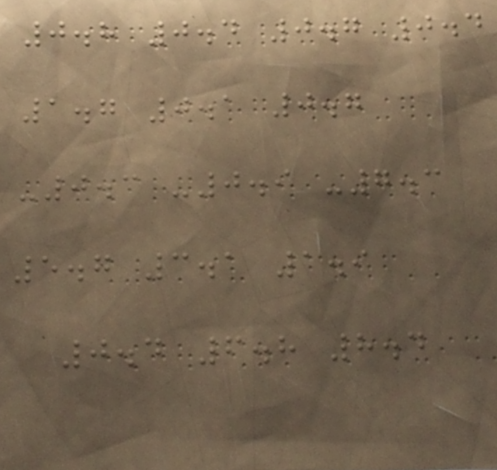0.8 0.4 0.7 0.4
1.7 0.1 0.7
-0.3 -0.9 -7.3
5.7 3.1 1.9
0.4 6.8 8.4
